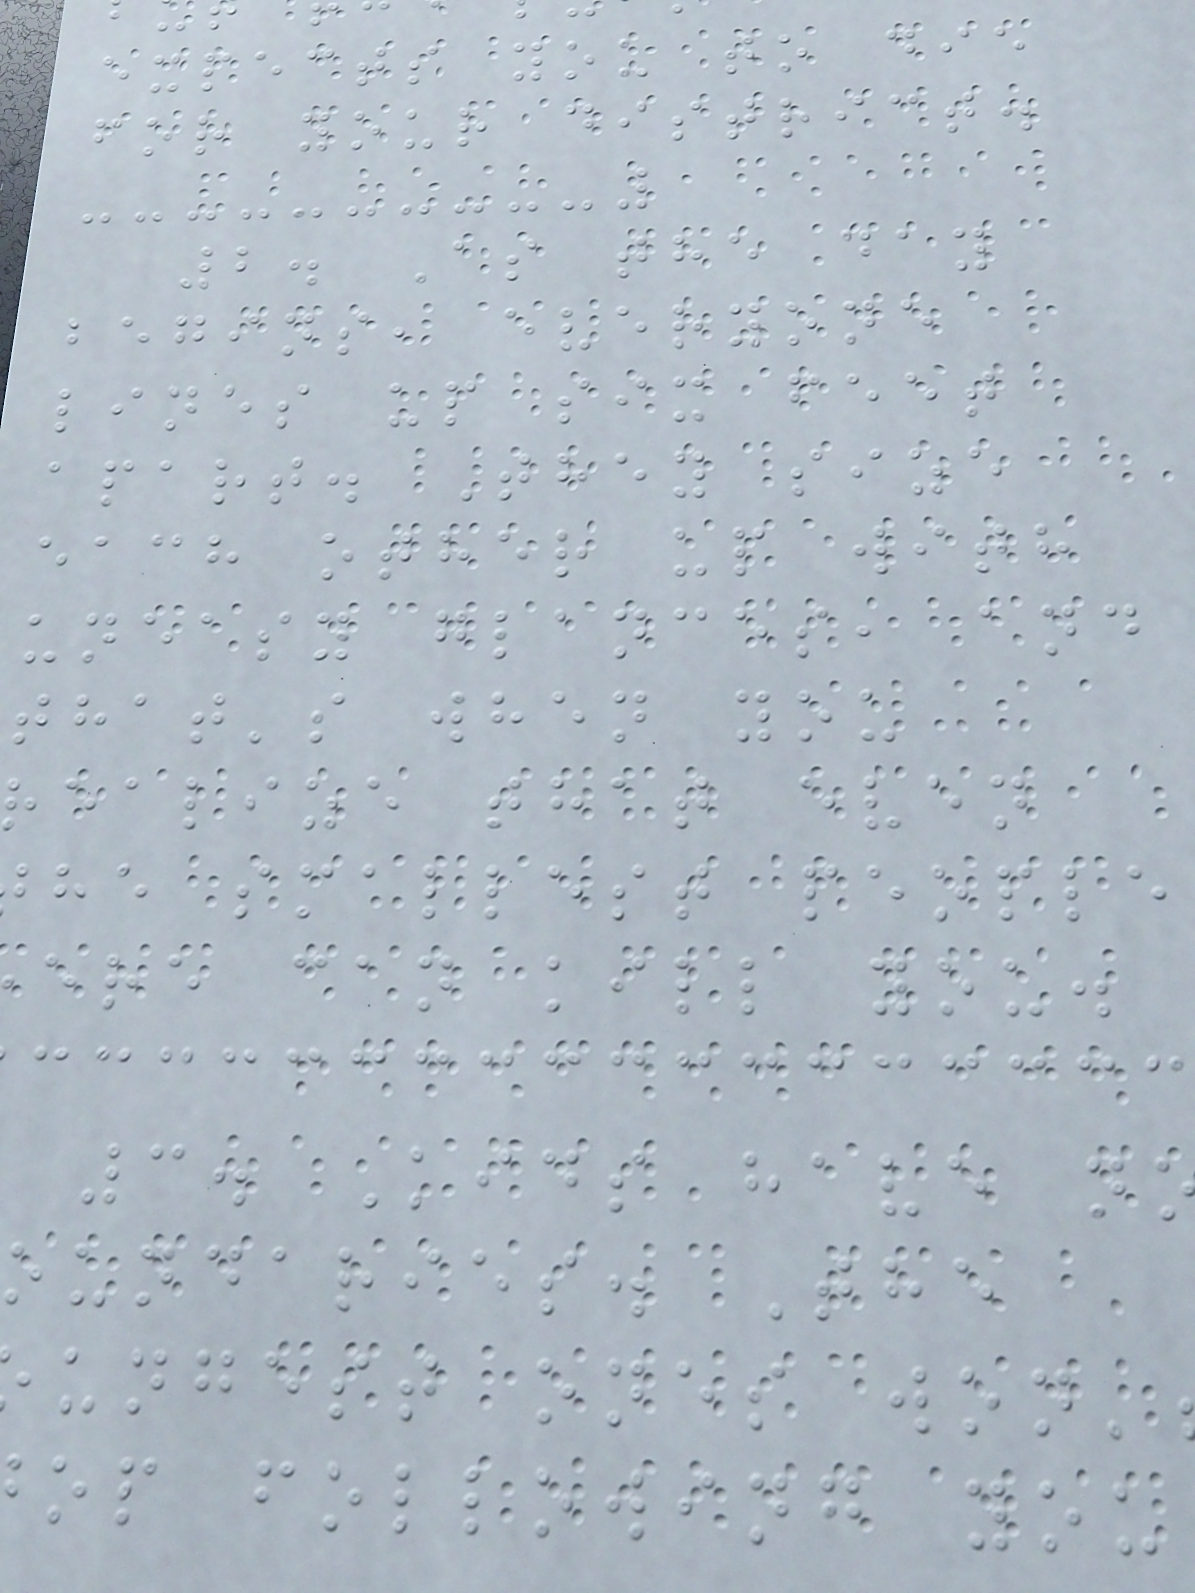expects you to die
for your district.
2. As the day
begins, everyone
lines up six feet
apart. They size
each other up with
uneasy glances, and
that's when you
ealize that even
he smallest people
ere can kill you.
3. Kids have n
oundaries. The
ungest ones won'
op following you
